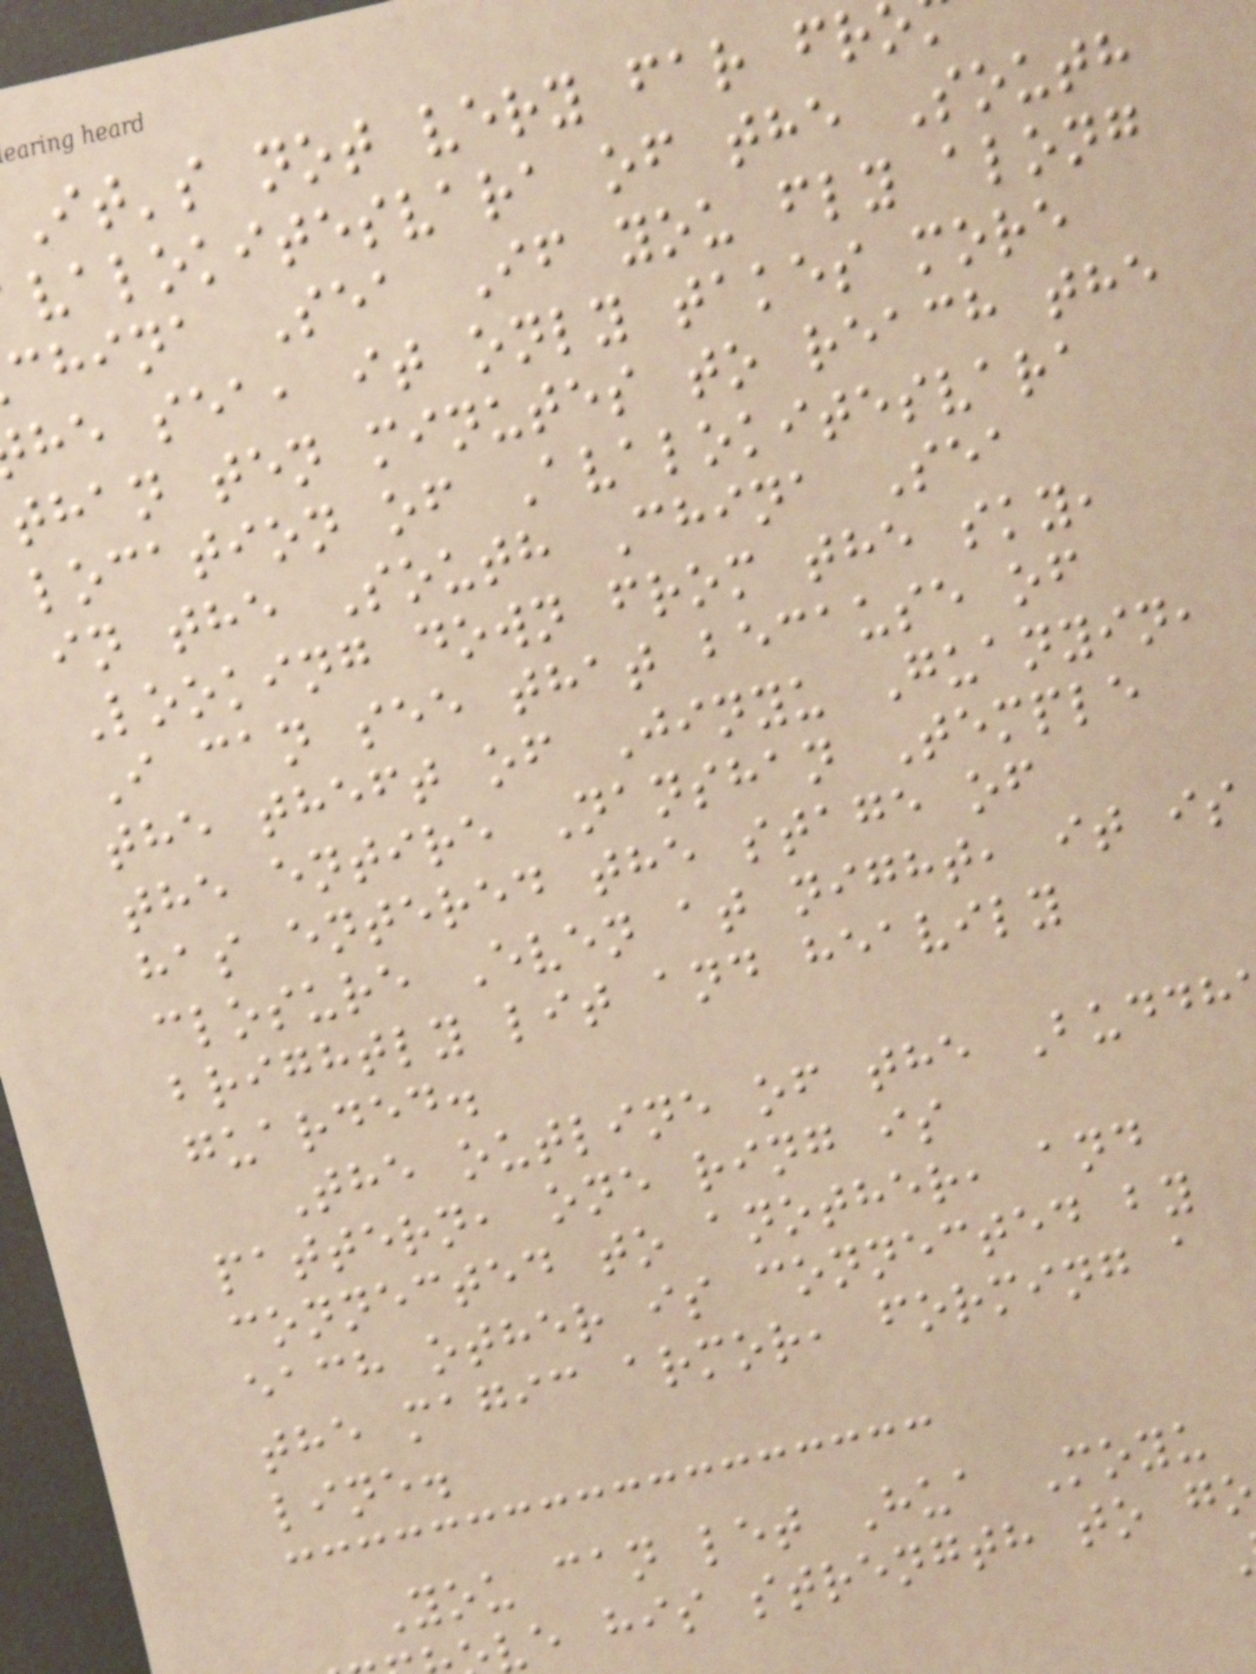It's not very far fr
valokitesvara of the South
china Sea If you fly along
he sea, it only takes more
than ten minutes to reach the
location of Avalokitesvara
in the South China Sea
Looking down from the sky,
I can see that because of
the theft of Jinyu Guanyin,
the entire Nanshan Temple
has entered the stage of
closure Even at night, it is
brightly lit and heavily
guarded.
The outline of the Buddh
pattern, one ring is
connected to another, and
each other is connected by
the magic armor, forming a
line.
You can let Hua Moyu
ve his strength to go
